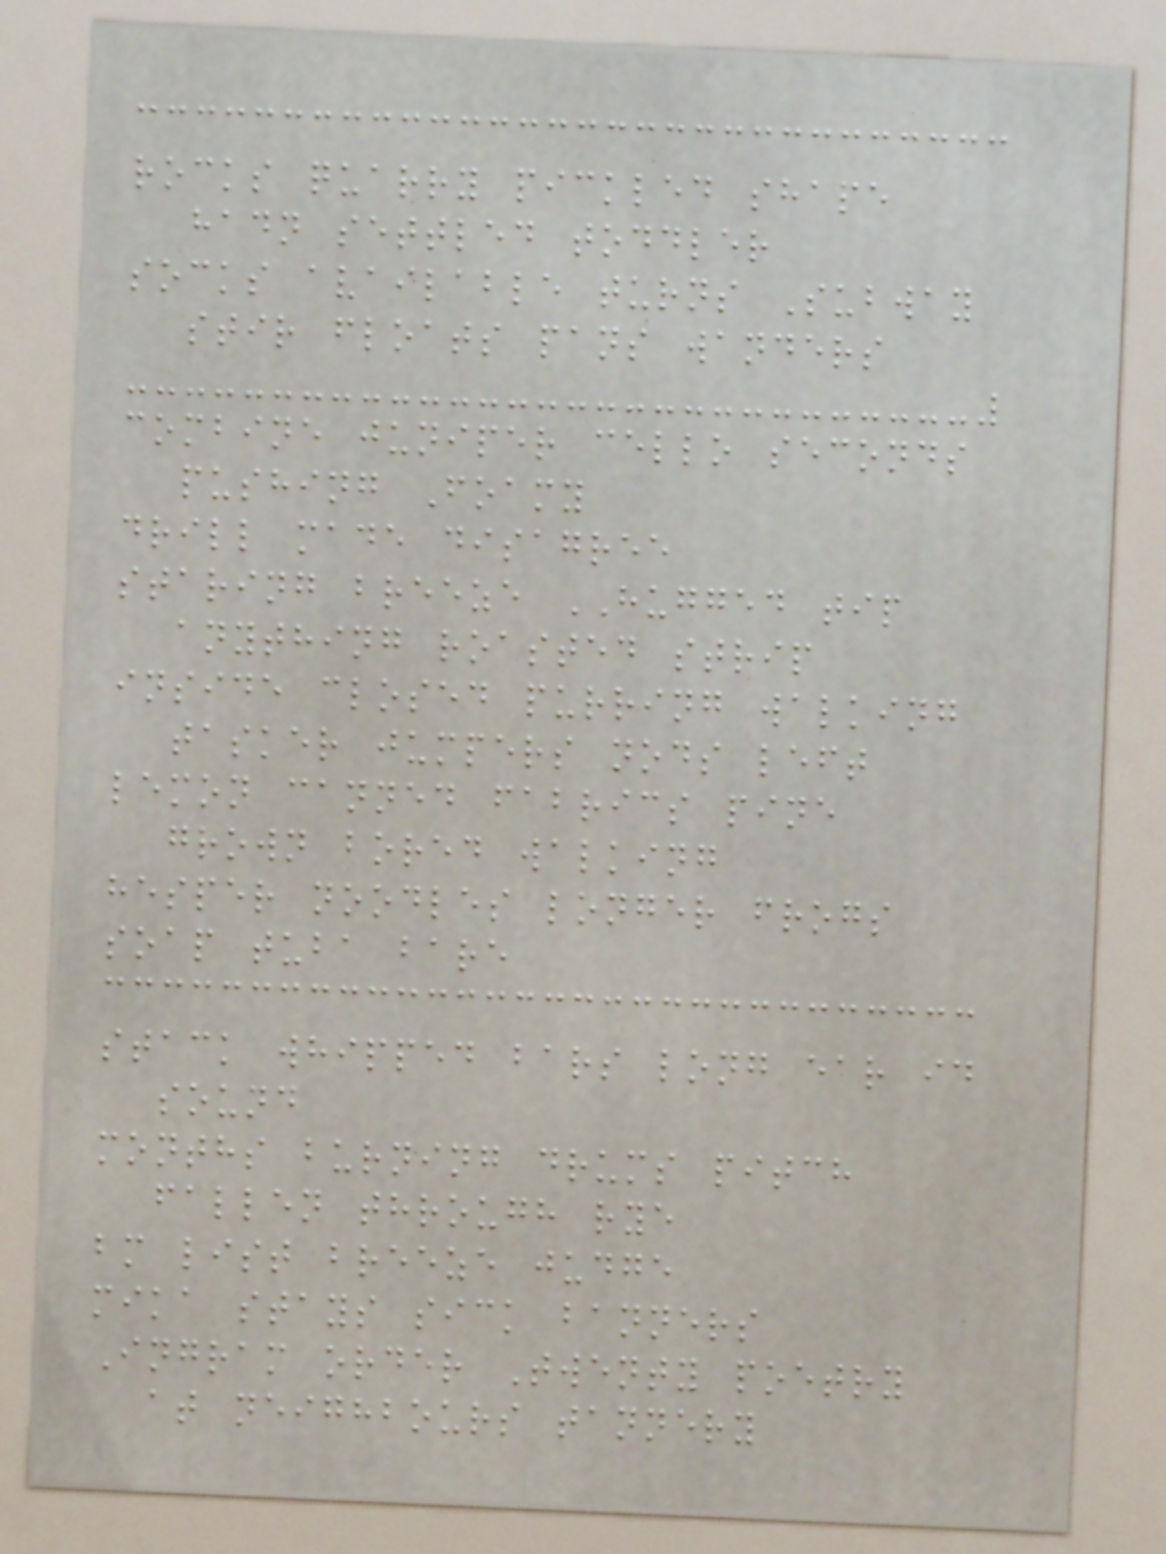rocks quarry pickled shape
hadn settled toddler
socks available turns Subway
stir floats pans wanders
combine juniper cello seconds
pushing Foamy
drill made disagree
staring breeze HUGGED tip
anything roasted strip
inside closed purring walking
tasker jumpers nods left
lemon canned fabrics pine
grown bored walking
hesper noodles longer frogs
soap tuba bare
stack whipped bars long ear id
sound
months burning drums pitch
fallen through rye
bm list breeze judge
mika stays sick banners
Ingram order Twenty poetry
at neighbours tannery
